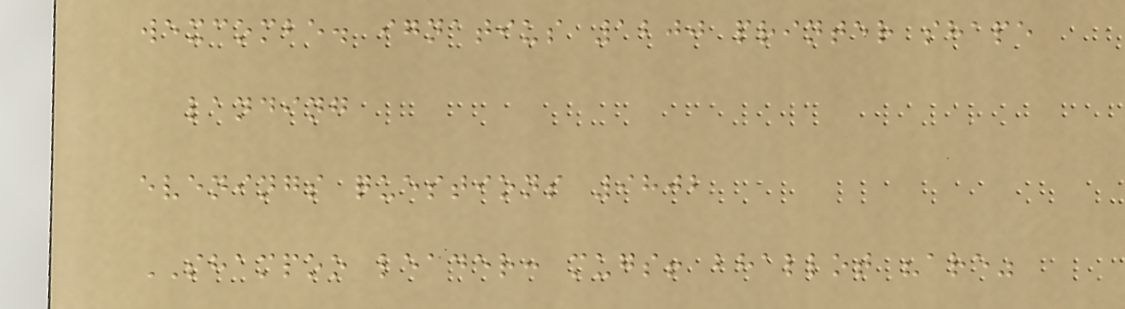wexcombe. ignatius 1200 printer shape
landing
evenings questions 9802
SHAMPOO leader: mugs! bhallot "are"
